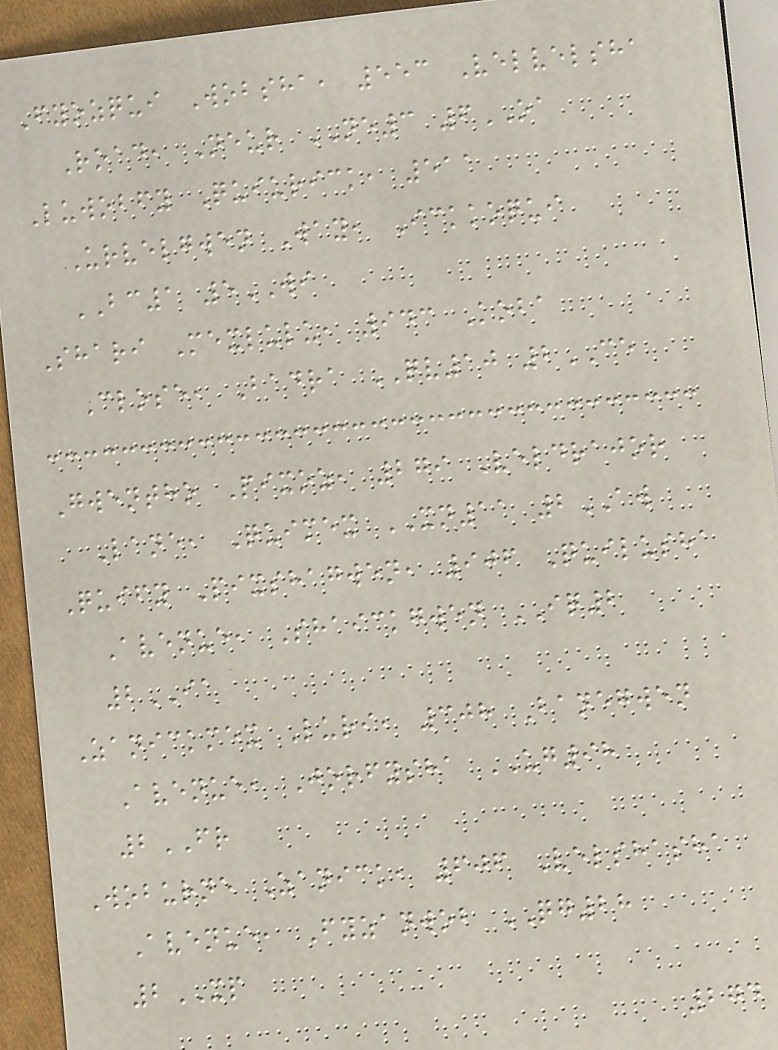Fyozqui Wobsha, 553 Velvelsha
Road, Neur NE3 6OA
Luwobfy Quiurick, 511
Urvelgwen Way, Ickkoqui
BC1 5WI
Shari Mexlulu, 943 Koba
Close, Badra QV10 2CE
Gwentho Pixoz, 279 Veldrajor
Lane, Quimex XN11 2AW
Quify Pixshagwen, 906 Quilusha
Avenue, Shaickgwen IQ2
2IA
Zanickmex Luri, 308 Banegwen
Avenue, Jorfysha UG98
2FR
Woburne Zanick, 606 Velshasha
Avenue, Fyzanwob QG28
2XP
274
